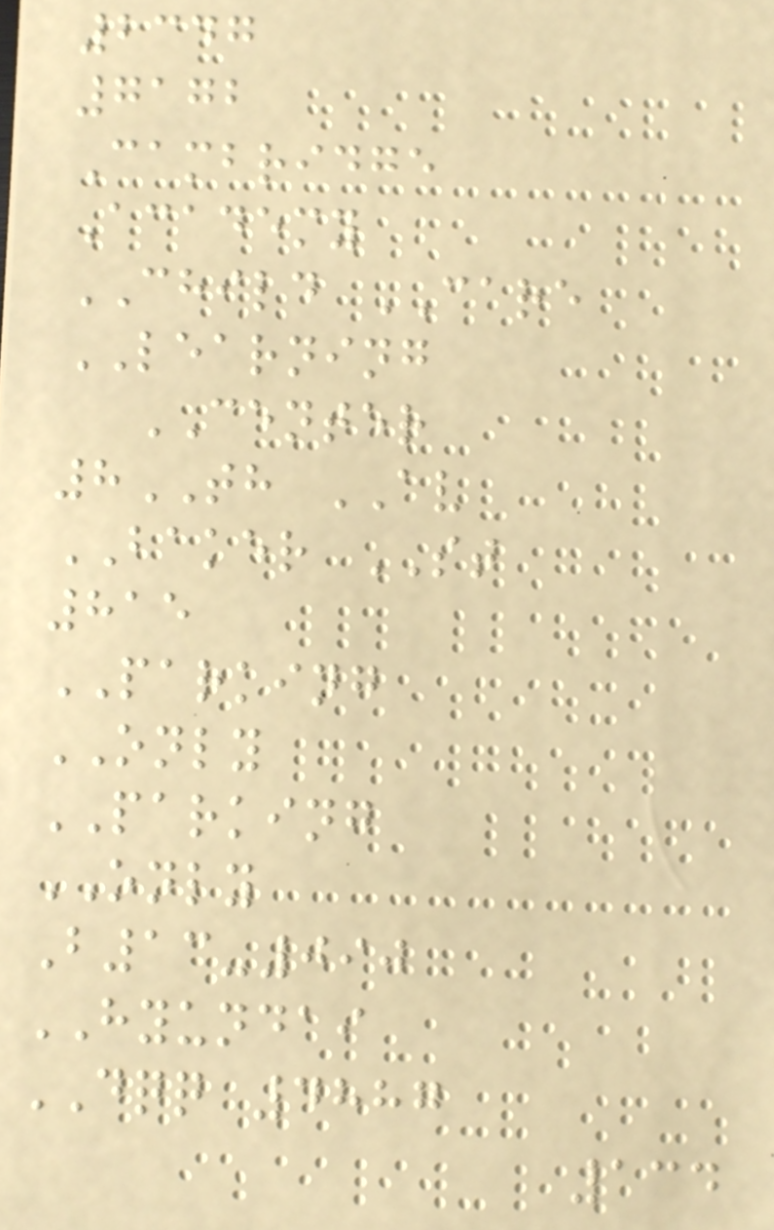2347
7172
Cambridge
Academy
CHILD CARE
LEARNING
CENTER
8TH AV
BAKER ST
815
PARKING
ONLY
PARKING
ONLY
B13-090
HYUNDAI
DQQ 4887
134
